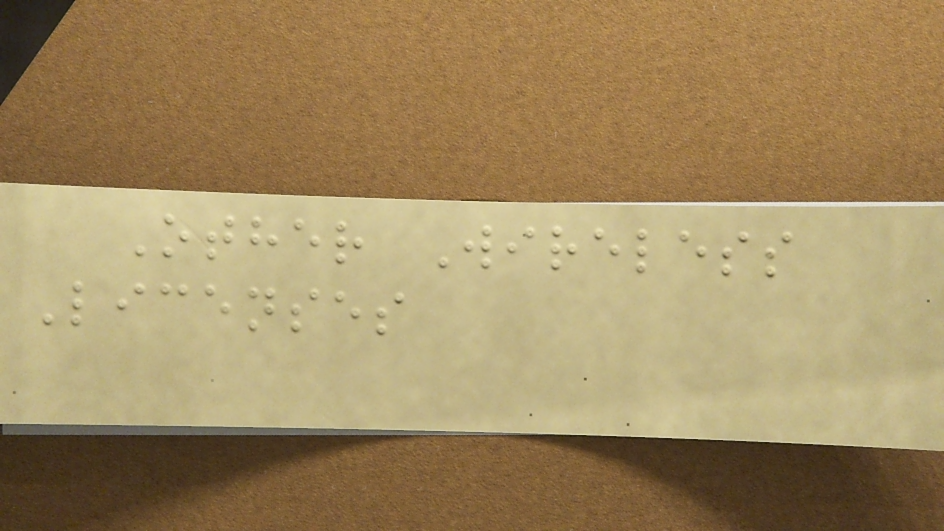Other Wireless
Licenses
